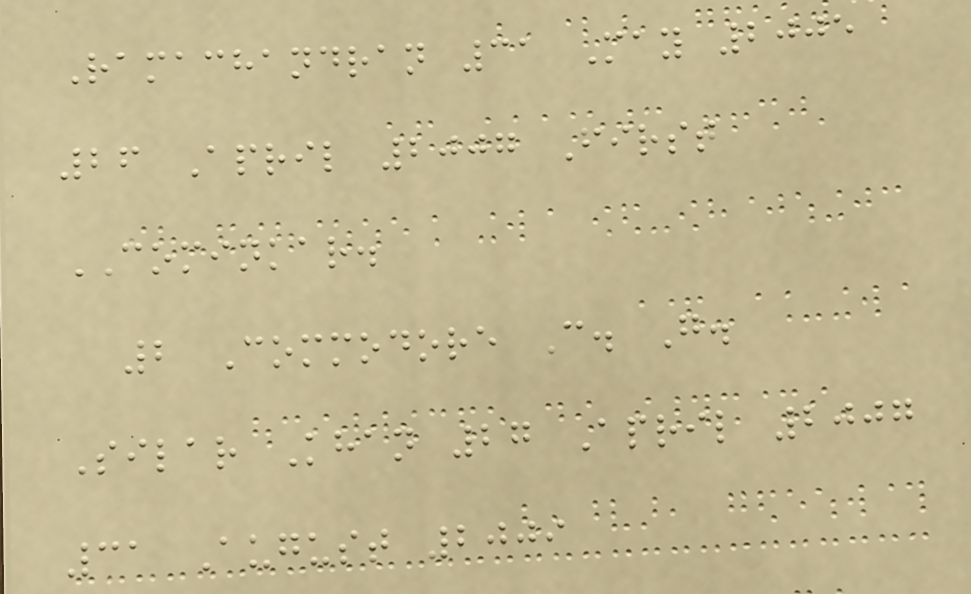Ramachandran 31 May 2005
26 April 2007 First
COMINKAR.
2 Commodore C. G.
Silar Khan 27 April 2007
31 August 2009
